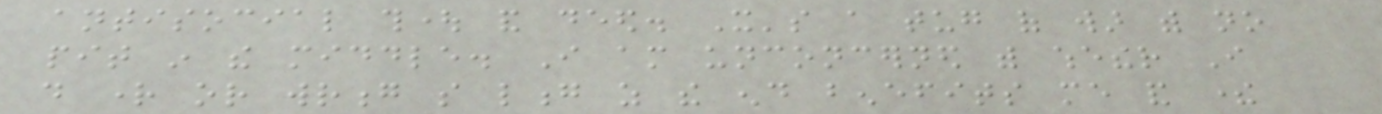antisocial thought and deed. It's a tug of war with no
pit in the middle. I am unconcerned with whether I
do right or wrong so long as the end benefits me and there
